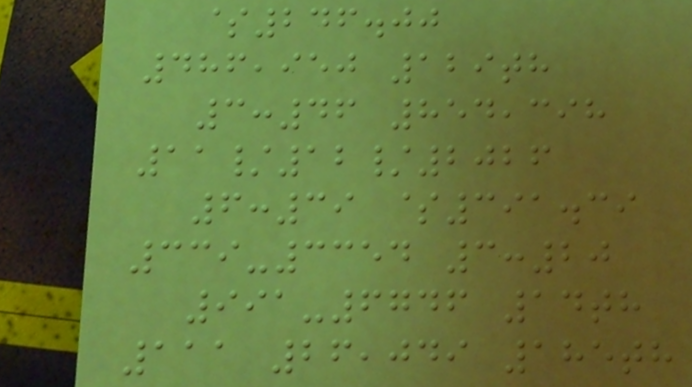$246.00
486,950 129th
3:46 854,398
11/12/2026
6:39 $391.39
339-3354 3:20
991-6746 14th
111 26,049 185th
